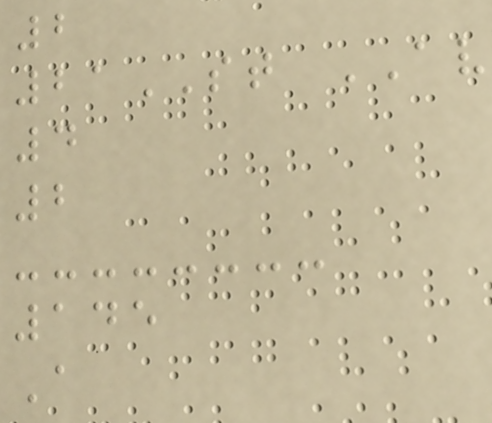2
21ST AV
4
2
145
A
